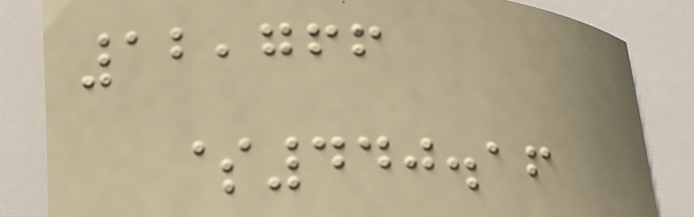12,766
$440.16
